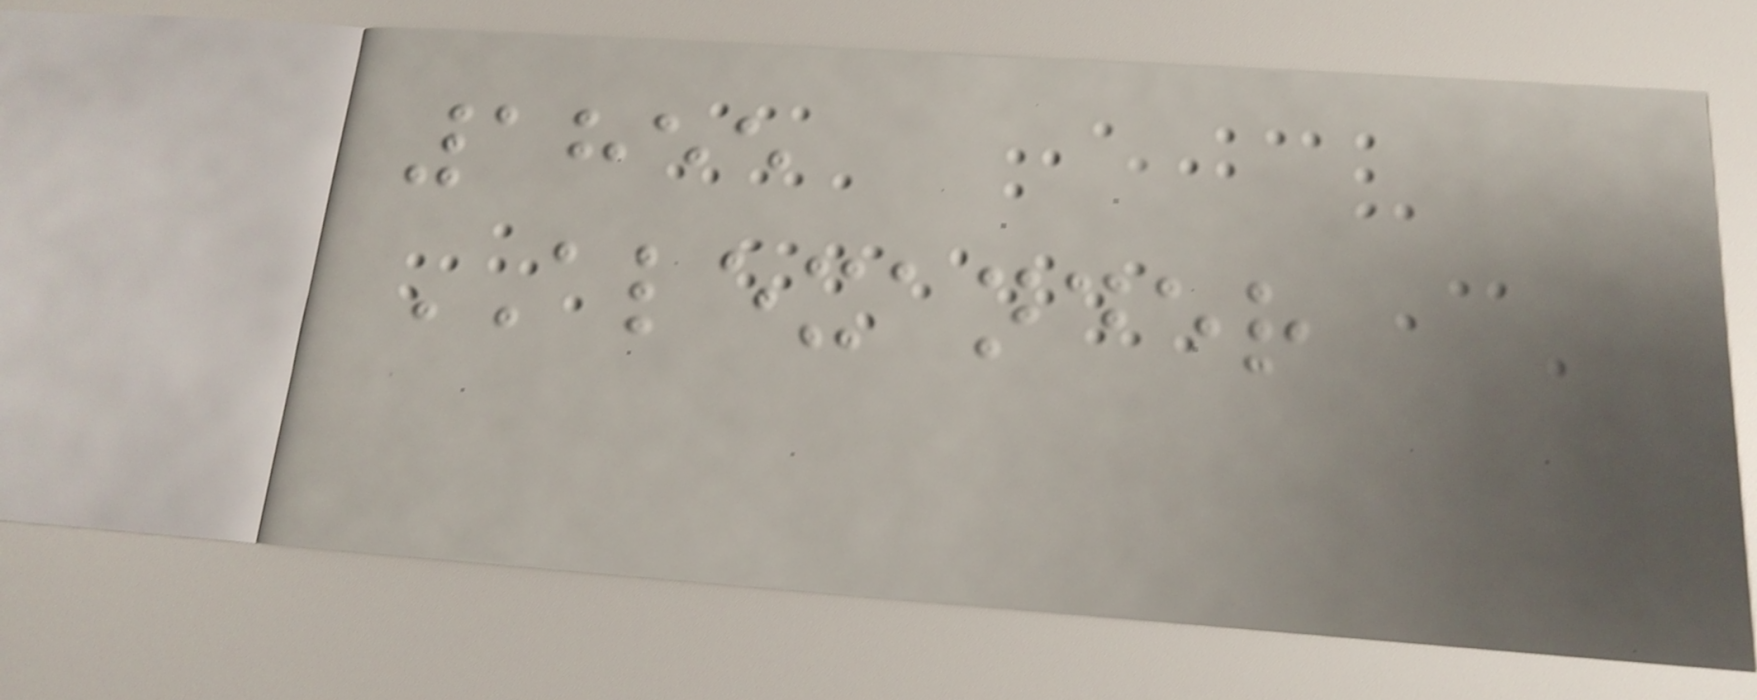1855
ALEXANDER
